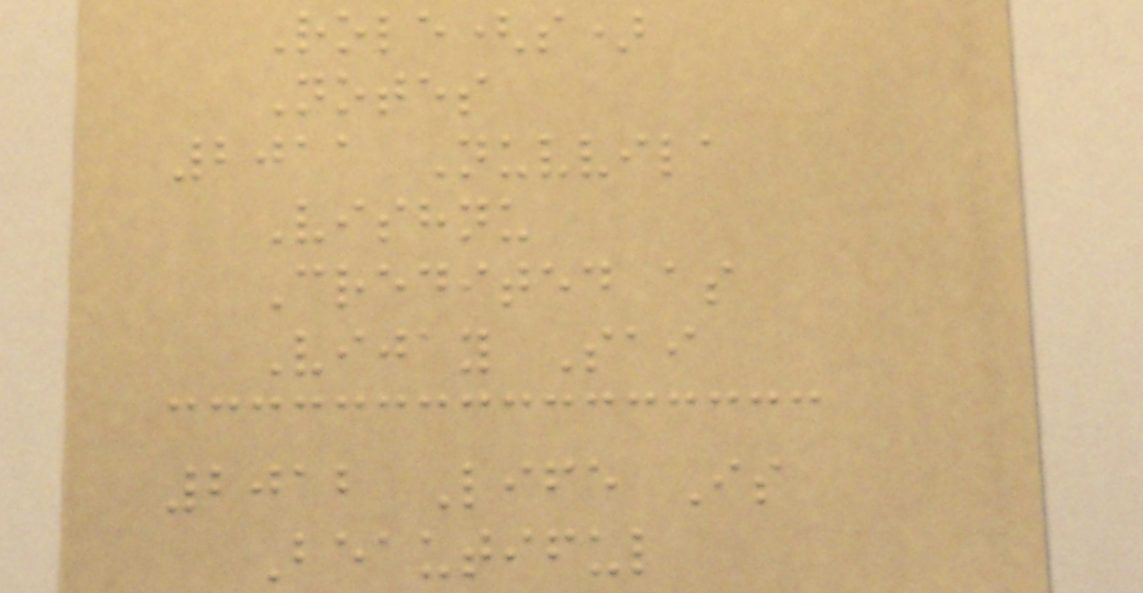Role(s)
Notes
2011 Nuvvila
Vishnu
Credited as
Vijay Sai
2012 Life Is
Beautiful
